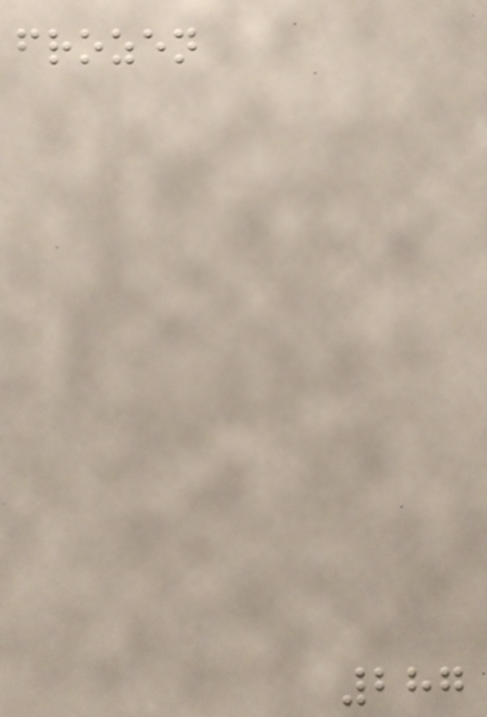frozen
287
